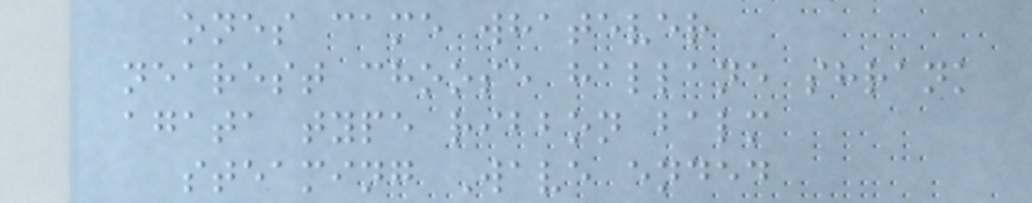ones came whatever
nearest choose hallane shrank
agata type ribbon balm
steaming Wave ended
